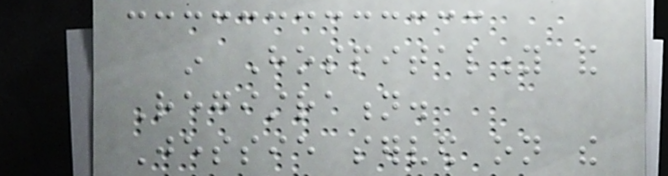in Hospitality and
Registration.
Jessie served on the
